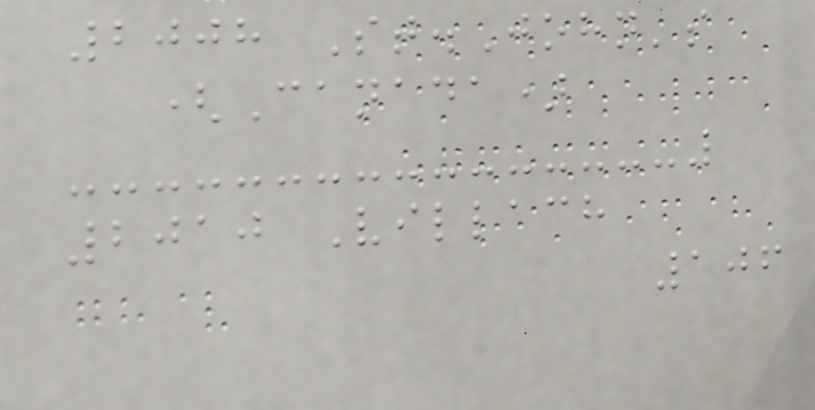2008 St.John's
(Canada)
2010 Villach
106
